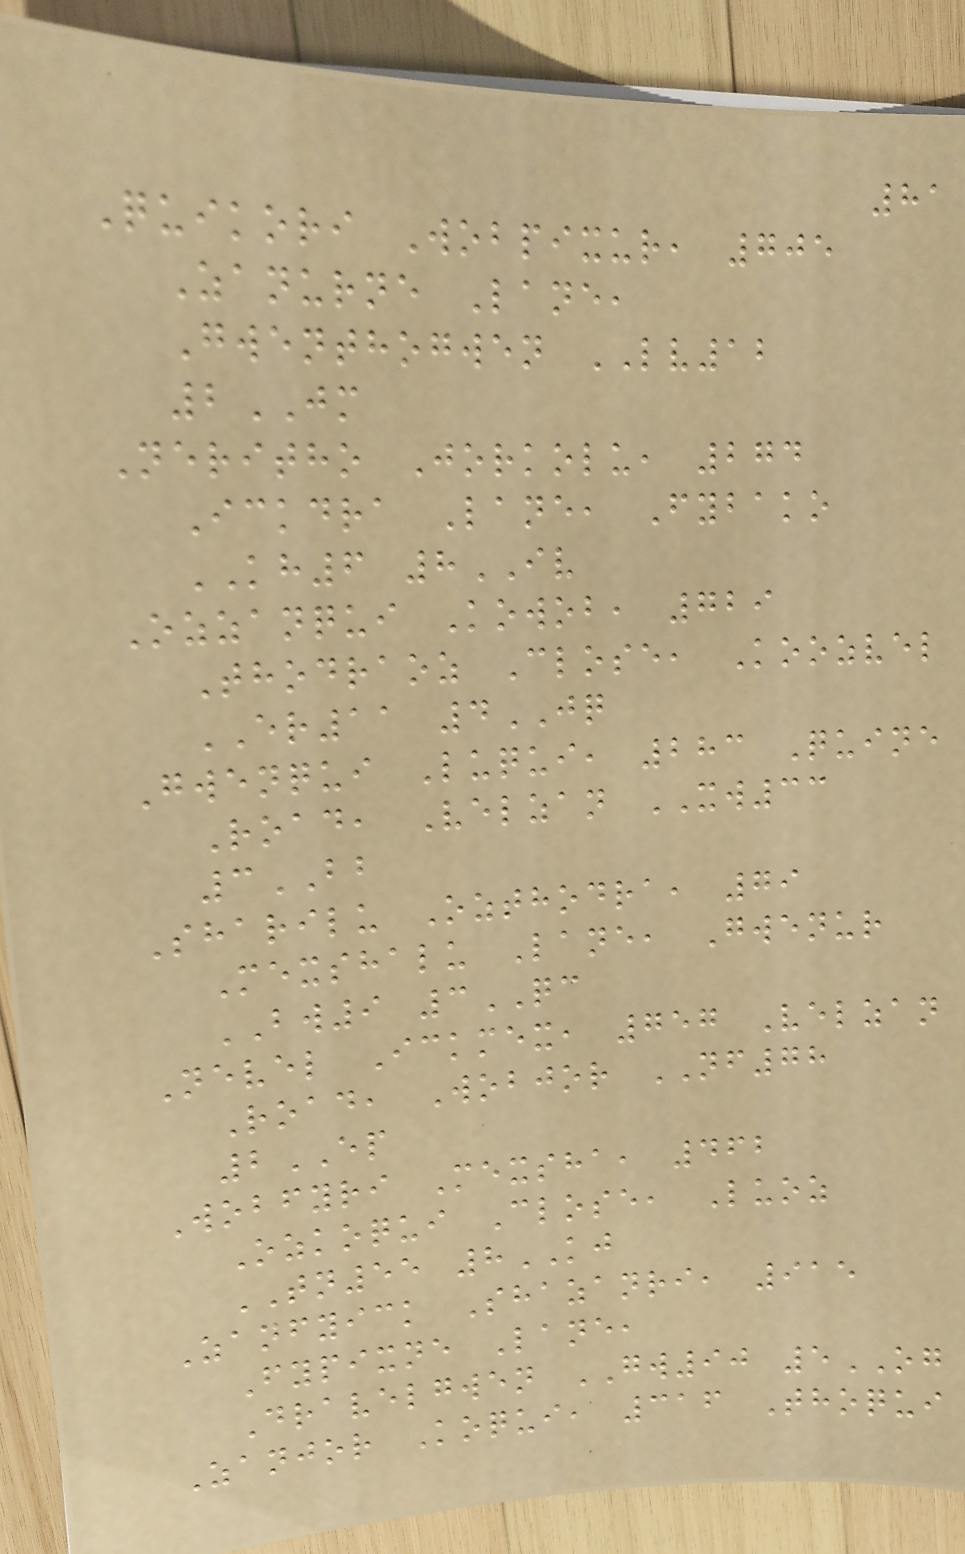81
Quikori Wobpixur, 705
Zanurne Lane,
Gwenthogwen LV12
2JM
Neritho Jorkolu, 274
Ickdra Lane, Fybako
KH6 8IV
Ozzanqui Kowob, 729
Thodraoz Close, Koozvel
ER11 4JQ
Gwenqui Luqui, 283 Quine
Road, Velzan XW33
3BB
Sharilu Ozthodra, 79
Mexshalu Lane, Gwenur
BW9 3QC
Nevel Ickmex, 757 Velzan
Road, Wobjor NF78
2EP
Wobfyri Mexsha, 462
Ozkoqui Close, Luoz
TN55 8KJ
Zanfyick Shazanri, 915
Fypixne Lane,
Dravelgwen GW90 5OG
Zanjor Koqui, 316 Thoqui
